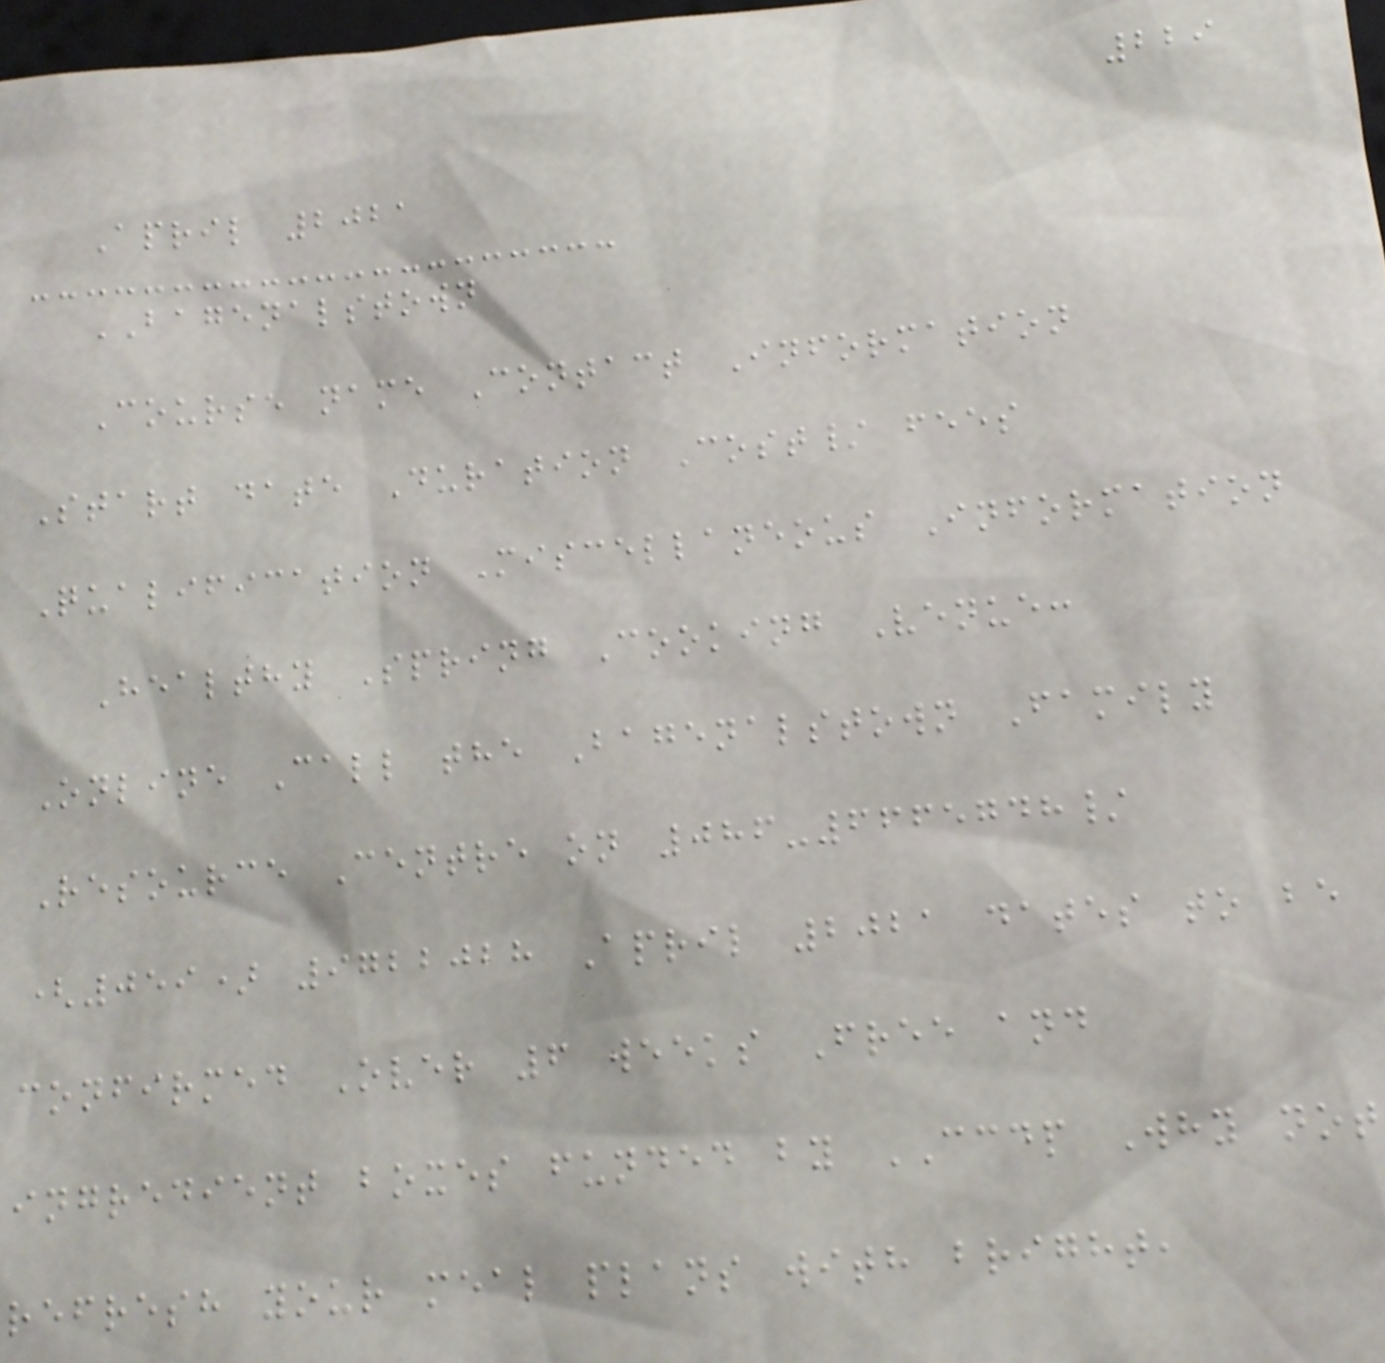229
April 2021
BAGENALSTOWN
Course name Contact Information
Start date Duration Cost/ fees
Qualification Miscellaneous Information
Healthy Spring Cooking Venue:
Online Call the Bagenalstown Family
Resource Centre on 086-6665748/
(059) 9722028 April 2021 dates to be
confirmed Over 6 weeks Free and
ingredient boxes funded by CCDP Why not
refresh your meal plans with bright,
